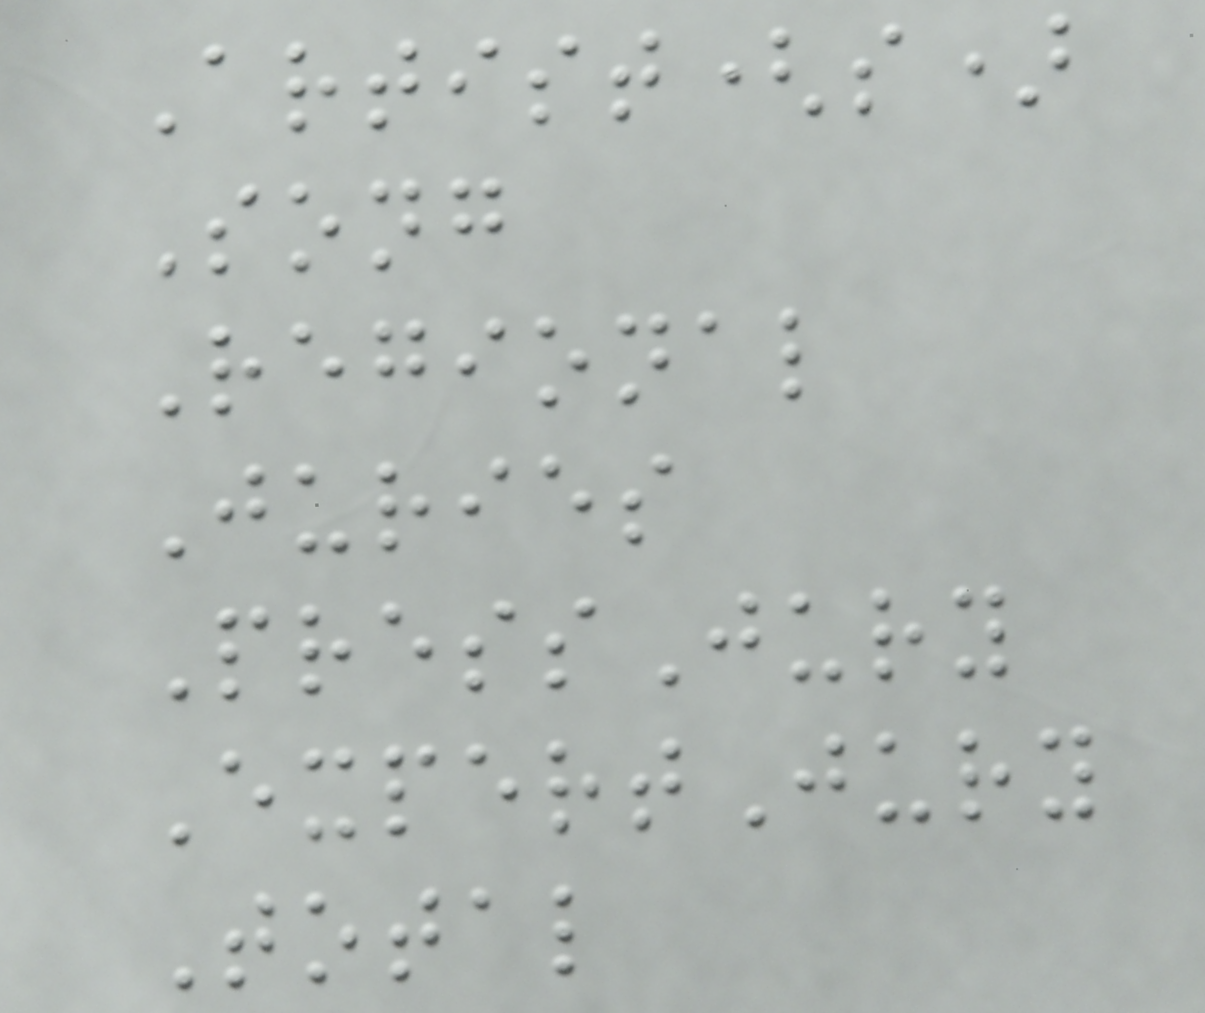Artist(s)
Song
Regional
Juries
PressJury
ExpertJury
Total
